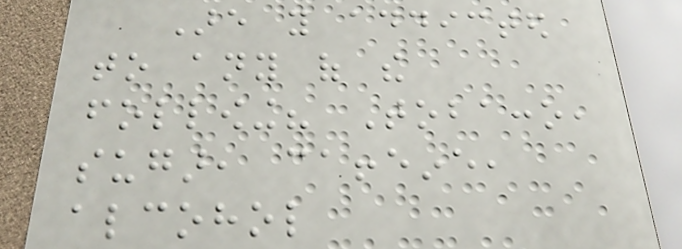Are you addicted
to any of the
following? Tobacco,
sugar, caffeine,
alcohol
